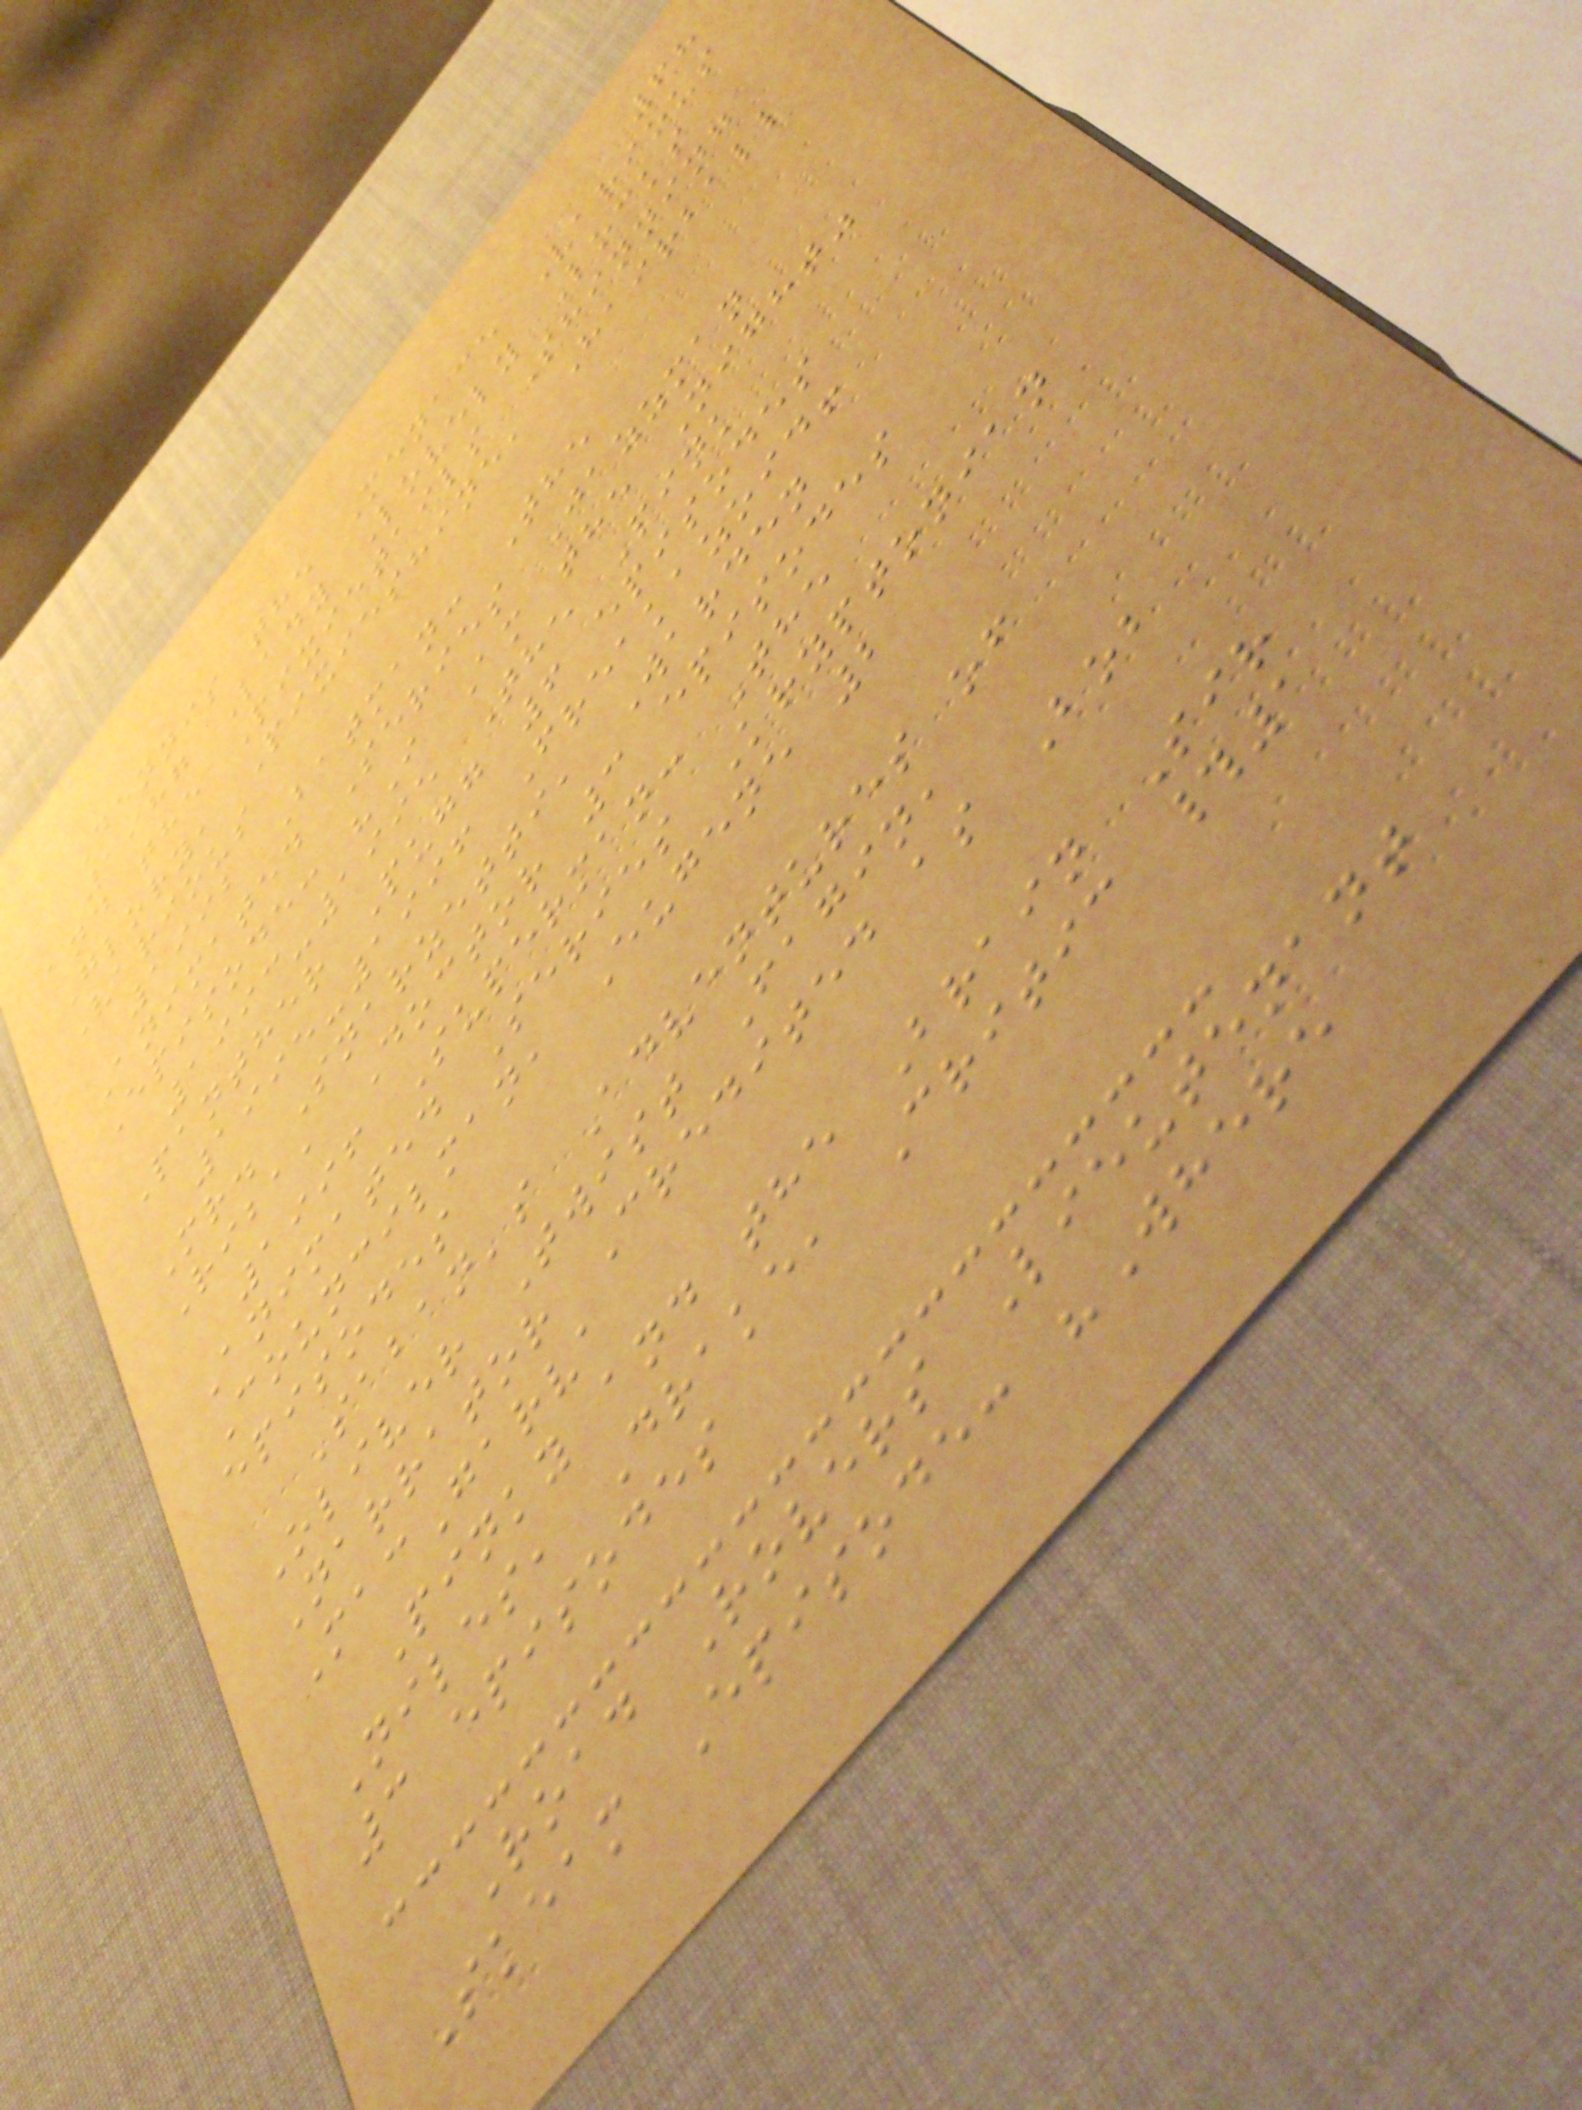68
Dennis the Menace Various
1987 Lady Lovely Locks
and the Pixietails Shinning
Glory, Pixieshine, Hairball
Various
1992 Batman: The
Animated Series Jazzman
Episode: "I Am the Night"
1993-1995 The Pink
Panther Pugg 6 episodes
1995-1996 Freakazoid!
Mr. Snarzetti, Warden
Riba, Doctor 3 episodes
1996 Superman: The
Animated Series Kryptonian
Councilman, Eugene 2
episodes
Saban's Adventures of
Oliver Twist Fagin,
Narrator Credited as Bob
MacGarva
Pinky and the Brain Sir
Niles, Drake, Critic #1
3 episodes
Road Rovers Lieutenant
Skeam Episode: "Where
